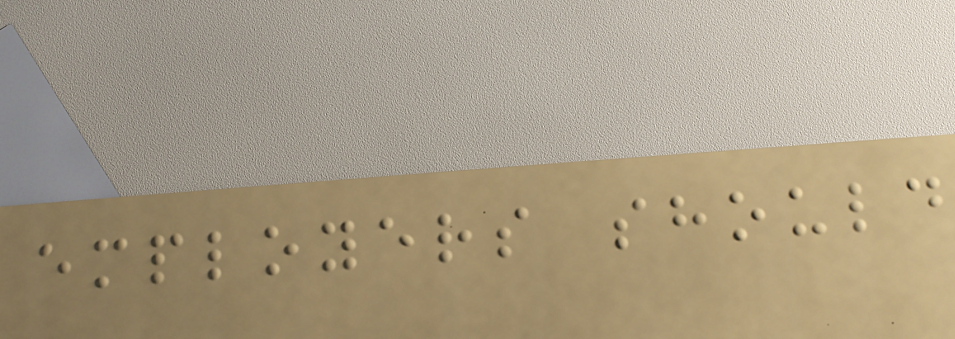employers should
